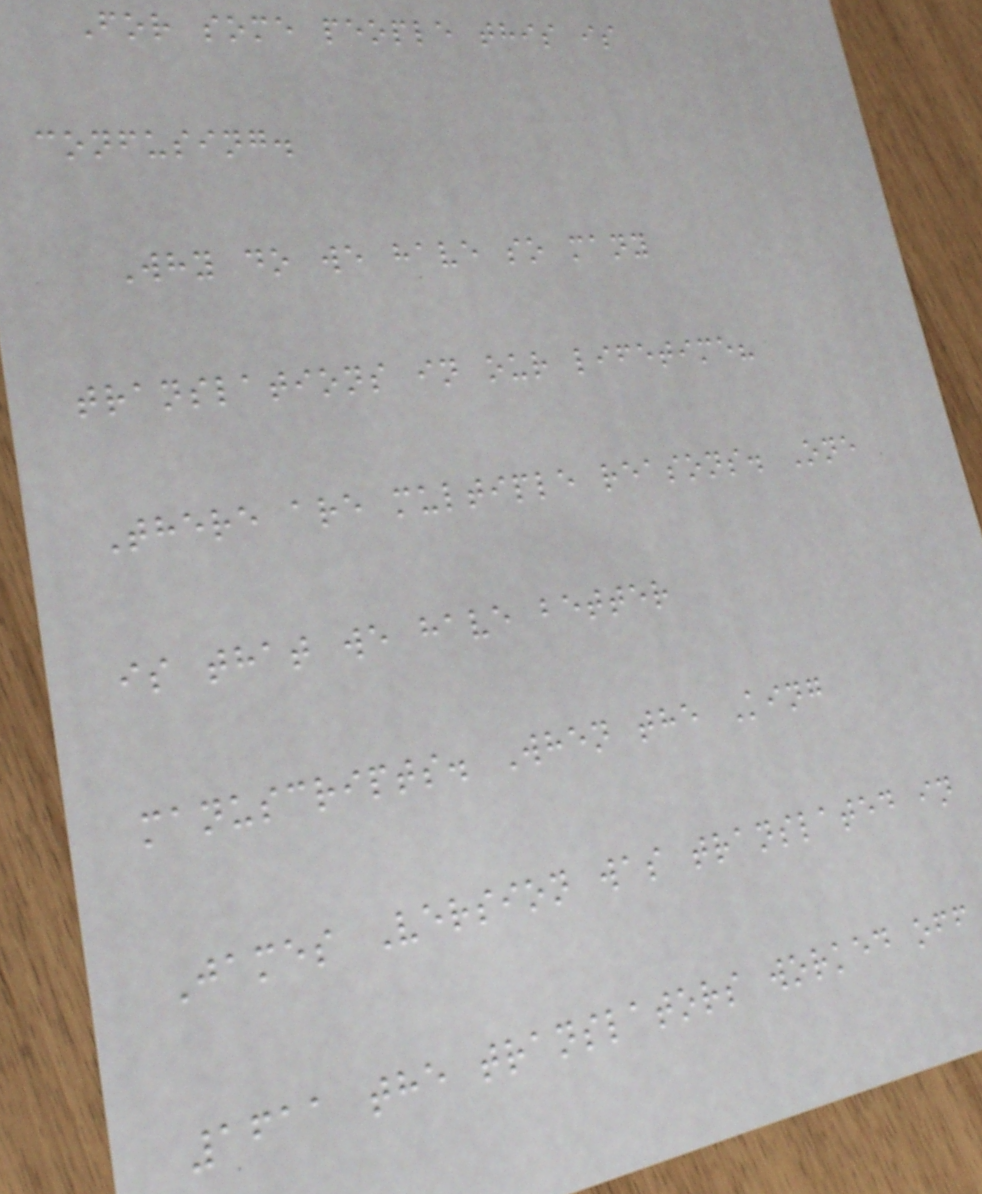For some people this is
confusing.
Why do we have so many
translations in our lifetime?
There are multiple reasons. One
is that we have better
manuscripts. When the King
James Version was translated in
1611 the translators worked off
